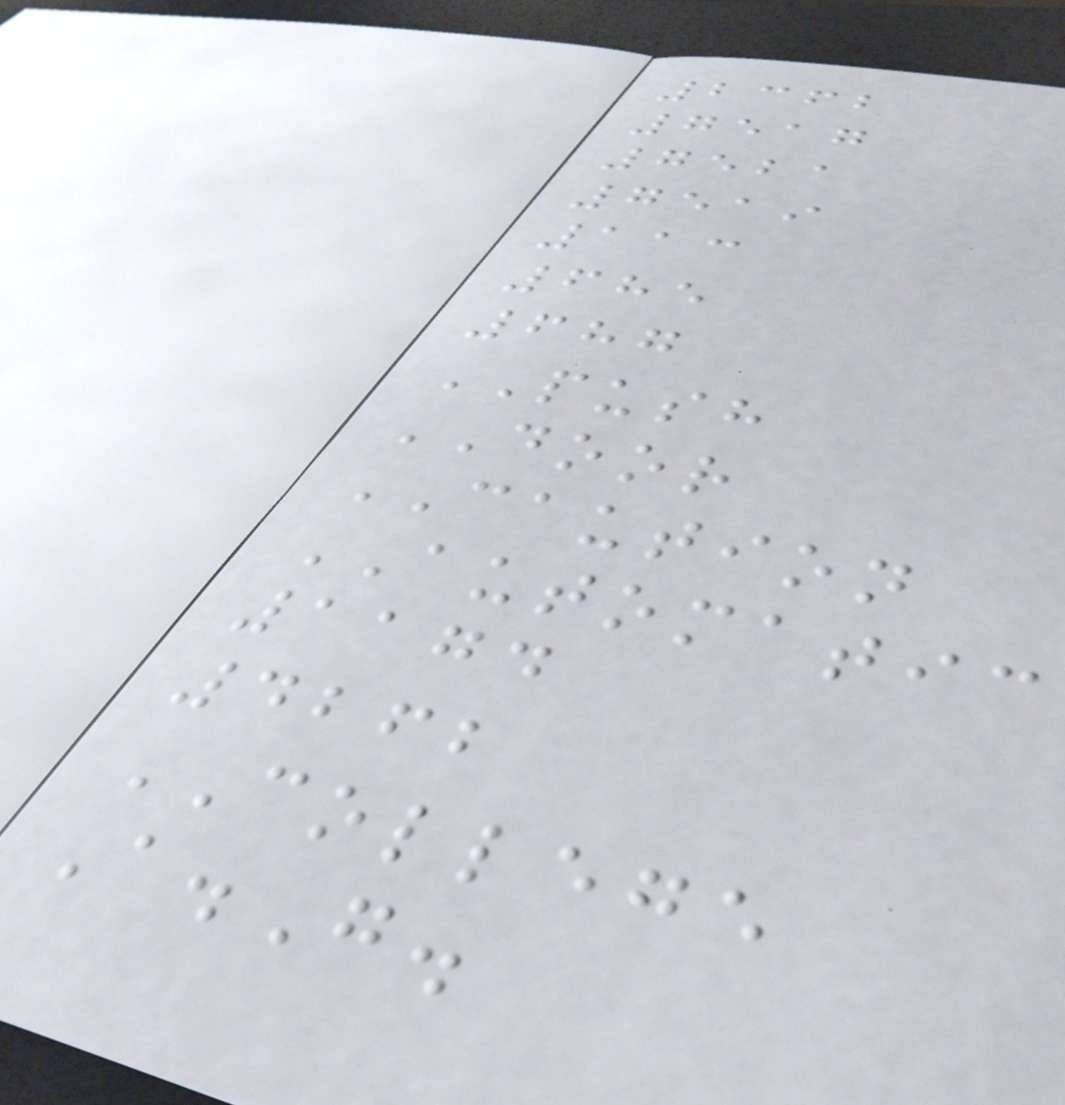2362
7517
7521
7519
113
685
687
PUSH
DOOR
CAUTION
AUTOMATIC
1174
4262
COLLEGE
A.G.
